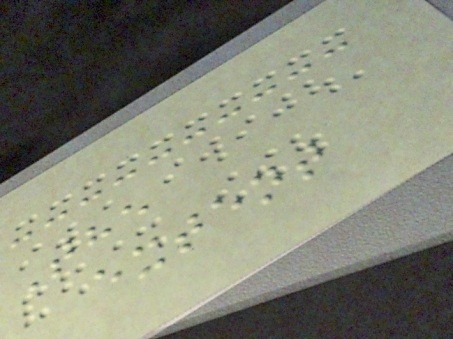The
extent
